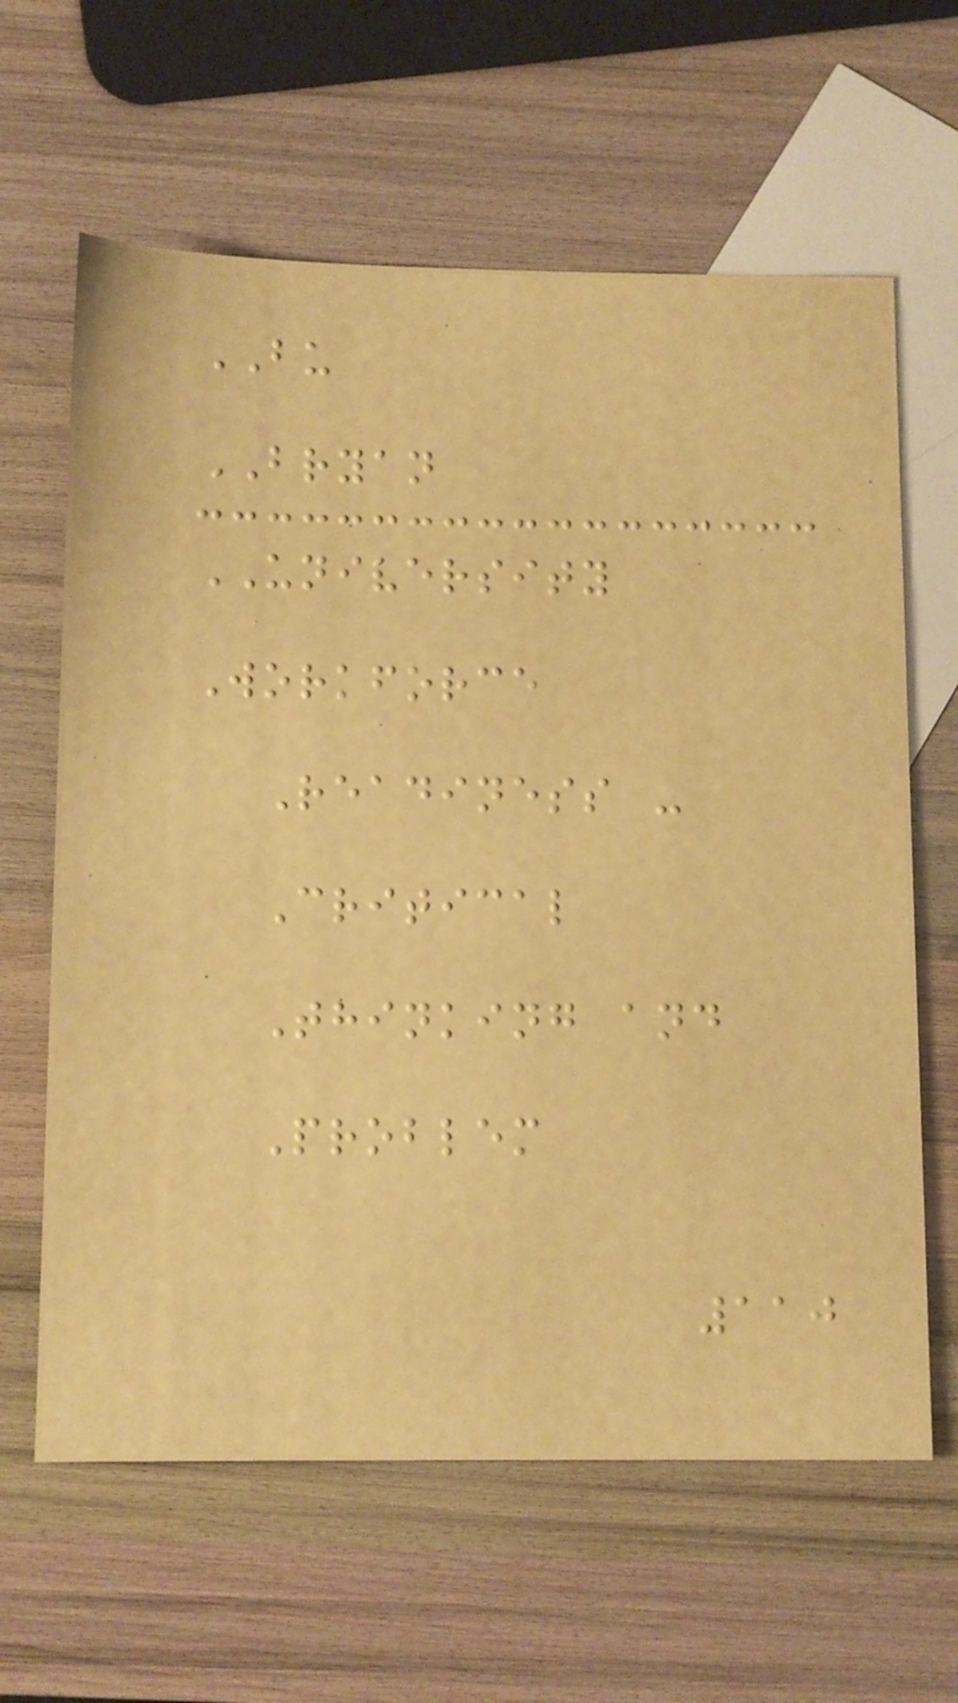BU
BRYAN
UNIVERSITY
Workforce
Readiness -
Critical
Thinking and
Problem
110
